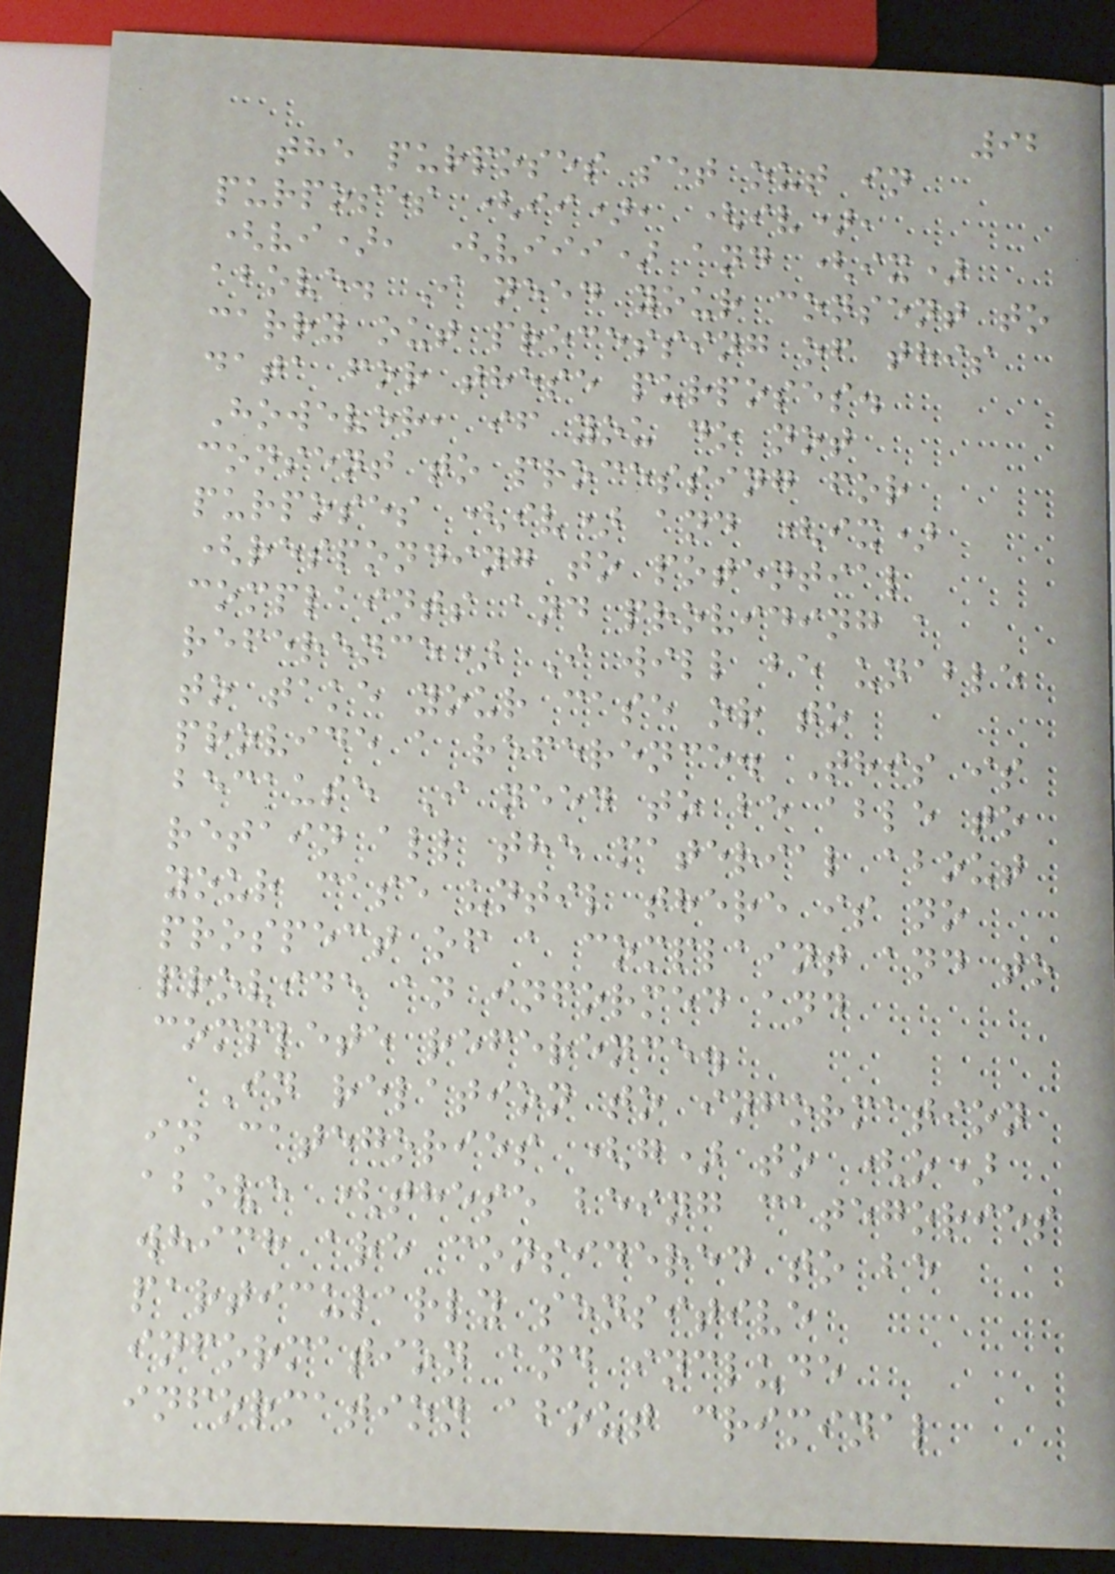92
the purposes set out in
purposes (ii), (iv),
(vi), (viii) and (ix)
above. I need your consent to
carry out processing of this
data for these purposes.
However, if you do not
consent to processing for
purposes (iv) and (ix)
(responding to potential
complaints and providing a
reference) I will be unable
to take your case or to
provide a reference. This is
because I need to be able to
retain all the material about
your case until there is no
prospect of a complaint and to
provide an informed and
complete reference.
In relation to information
in categories (g) to (o)
above (these being categories
which are considered to be
particularly sensitive
information and include
information about criminal
